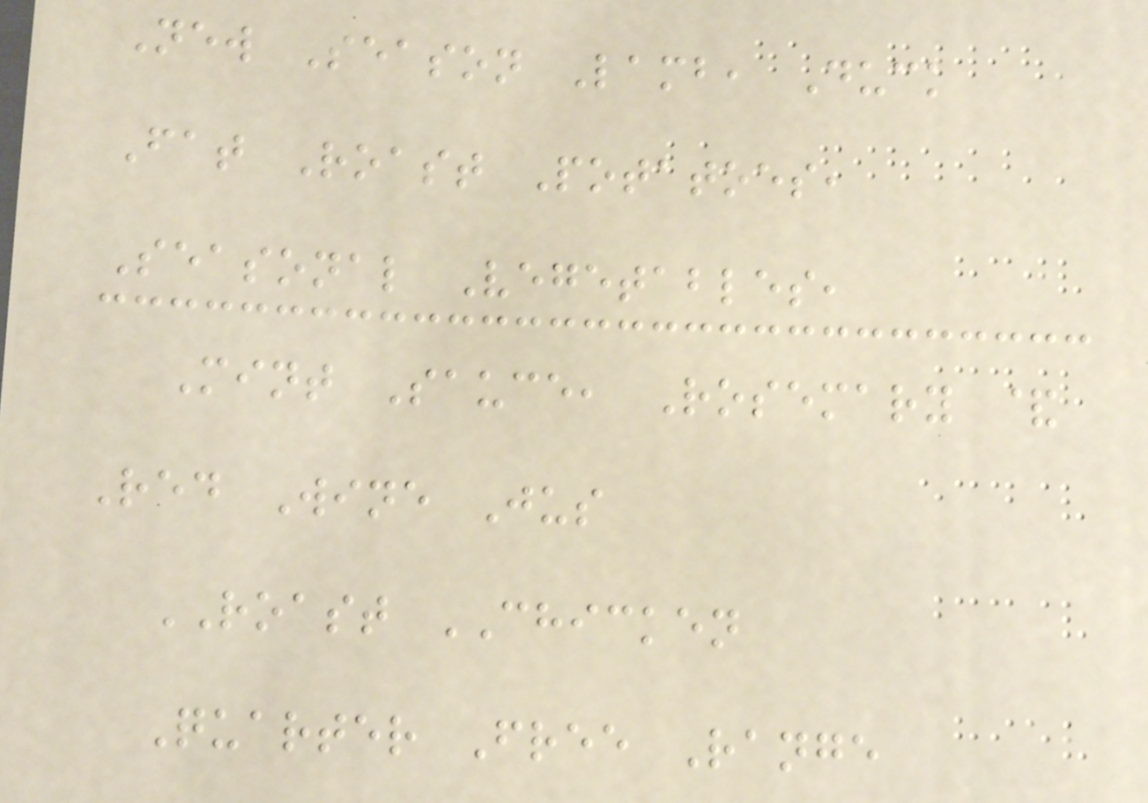New Season Lamb, Duck
Fat Roast Potatoes,
Seasonal Vegetables,
Mint Sauce, Rosemary &
Red Wine Jus
ROAST CHICKEN
Quarter Free Range
